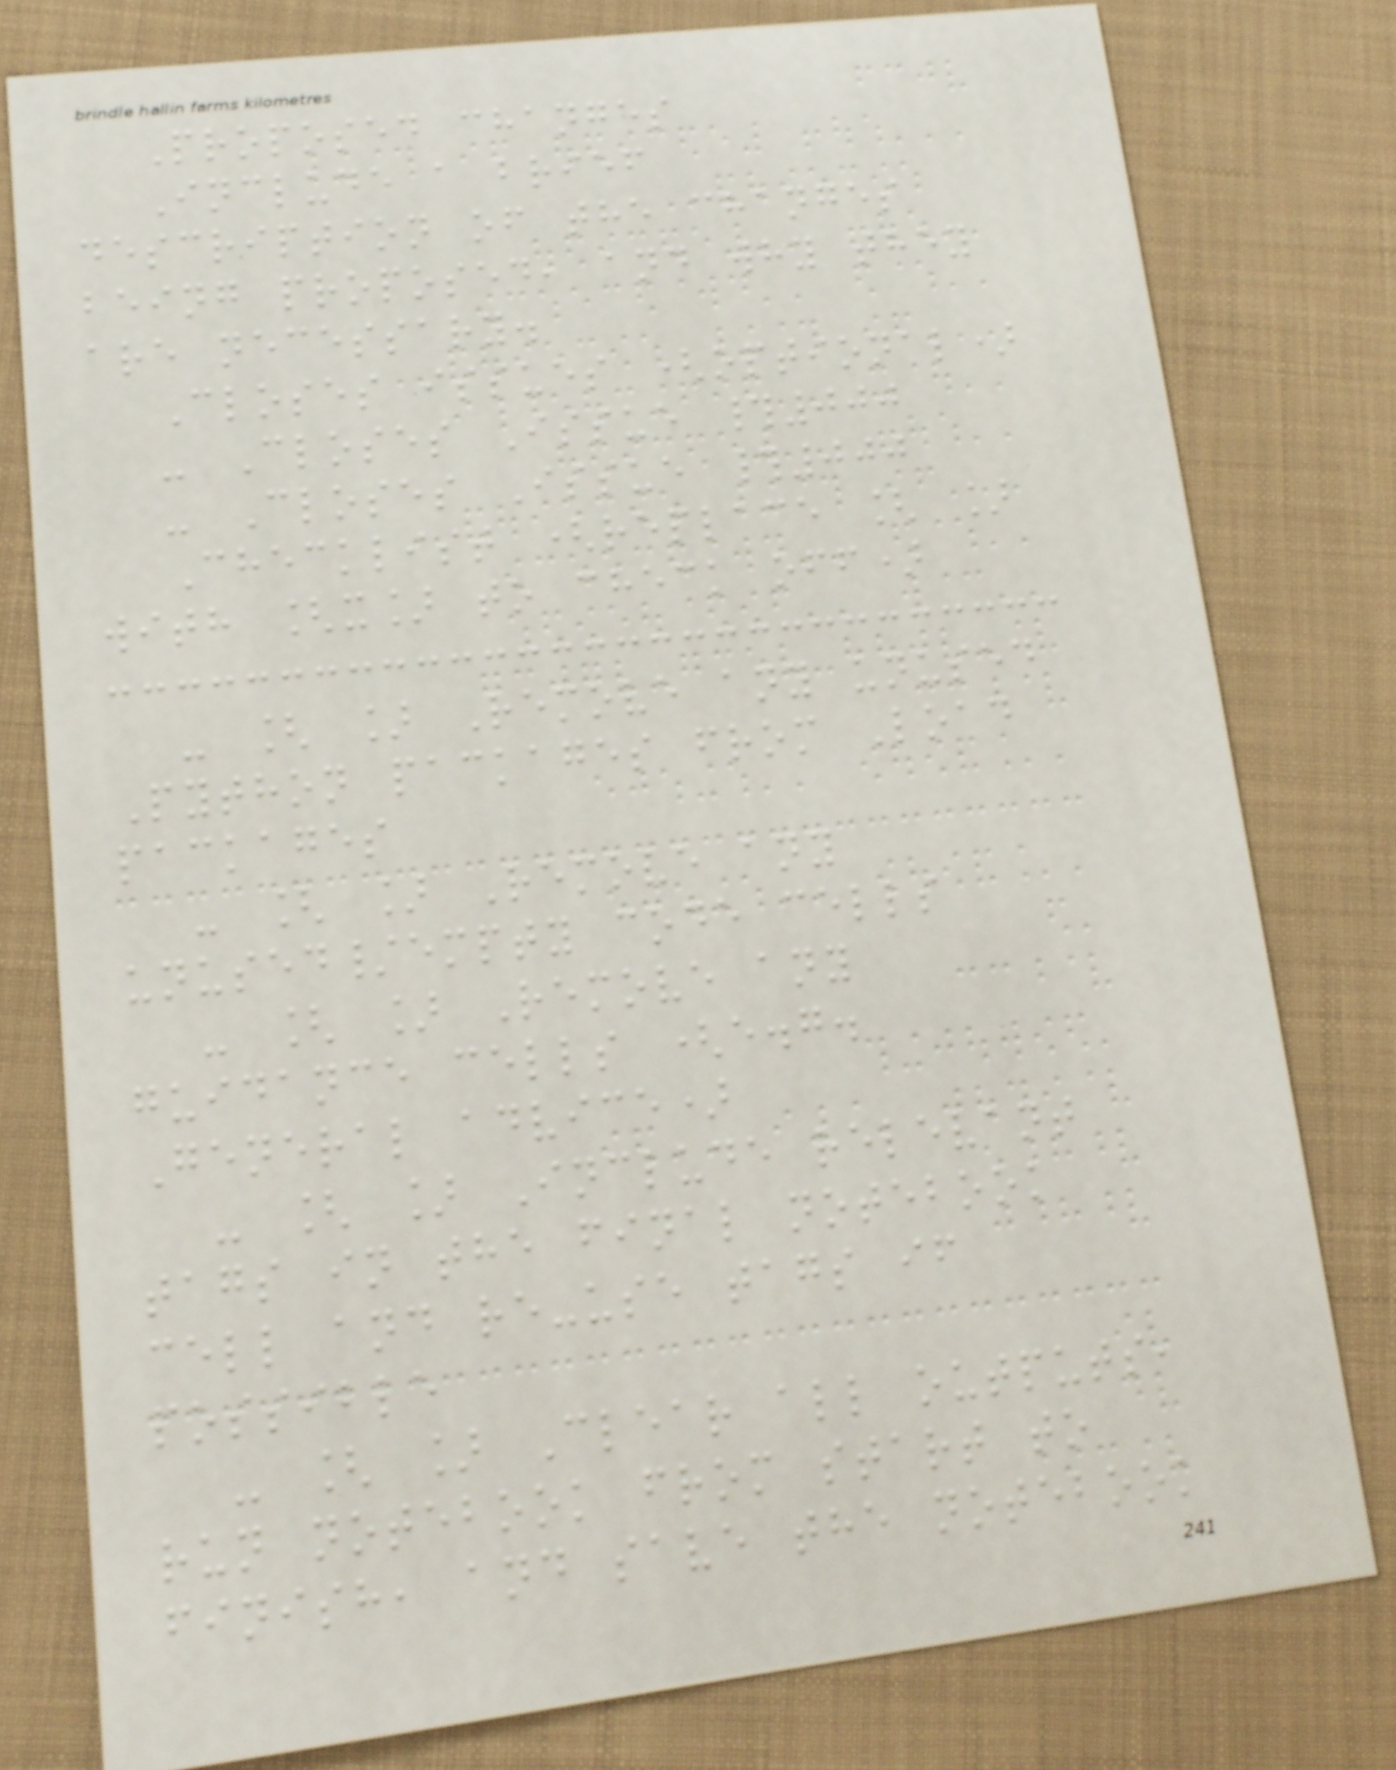Proposed changes
Include a brief
description of the changes
being proposed, and why they
are necessary.
Closes issues (optional)
- Closes Issue #000
- Closes Issue #000
Checklist (replace [ ]
with [x] to check off)
- [ ] Remove any unused
Python packages from Load
packages
- [ ] Remove any
unused/empty code cells
- [ ] Remove any
guidance cells (e.g.
General advice)
- [ ] Include relevant
tags in the final notebook
cell and re-use tags if
possible
- [ ] Clear all outputs,
run notebook from start to
finish, and save the notebook
